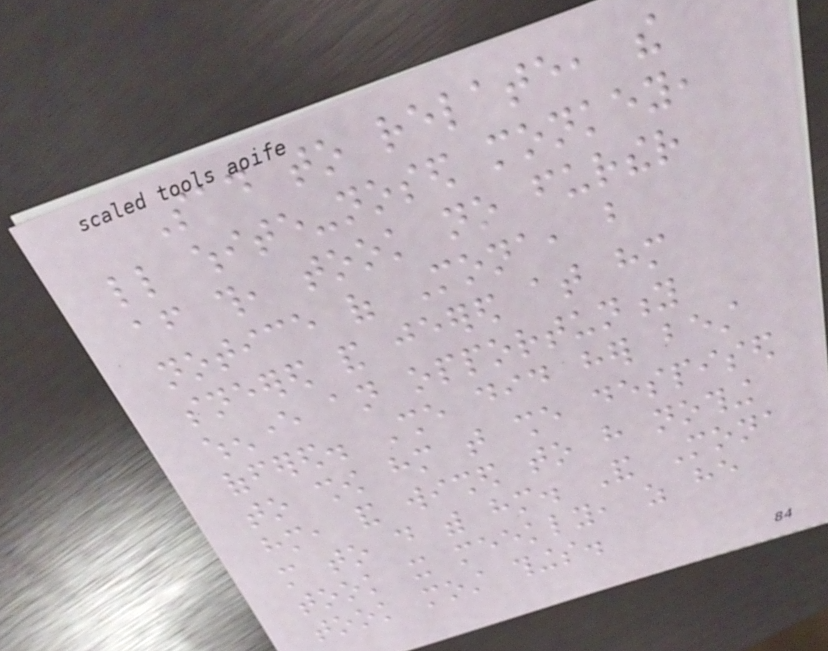Sad to relate, the
little white-nosed monkey,
after this, took no further
notice of Mona, but
sneered and jeered at him
whenever an opportunity
offered. She did her best
to show him that she despised
him, and wished to have nothing
more to do with him. And Mona
took it meekly, as he
took most things.
